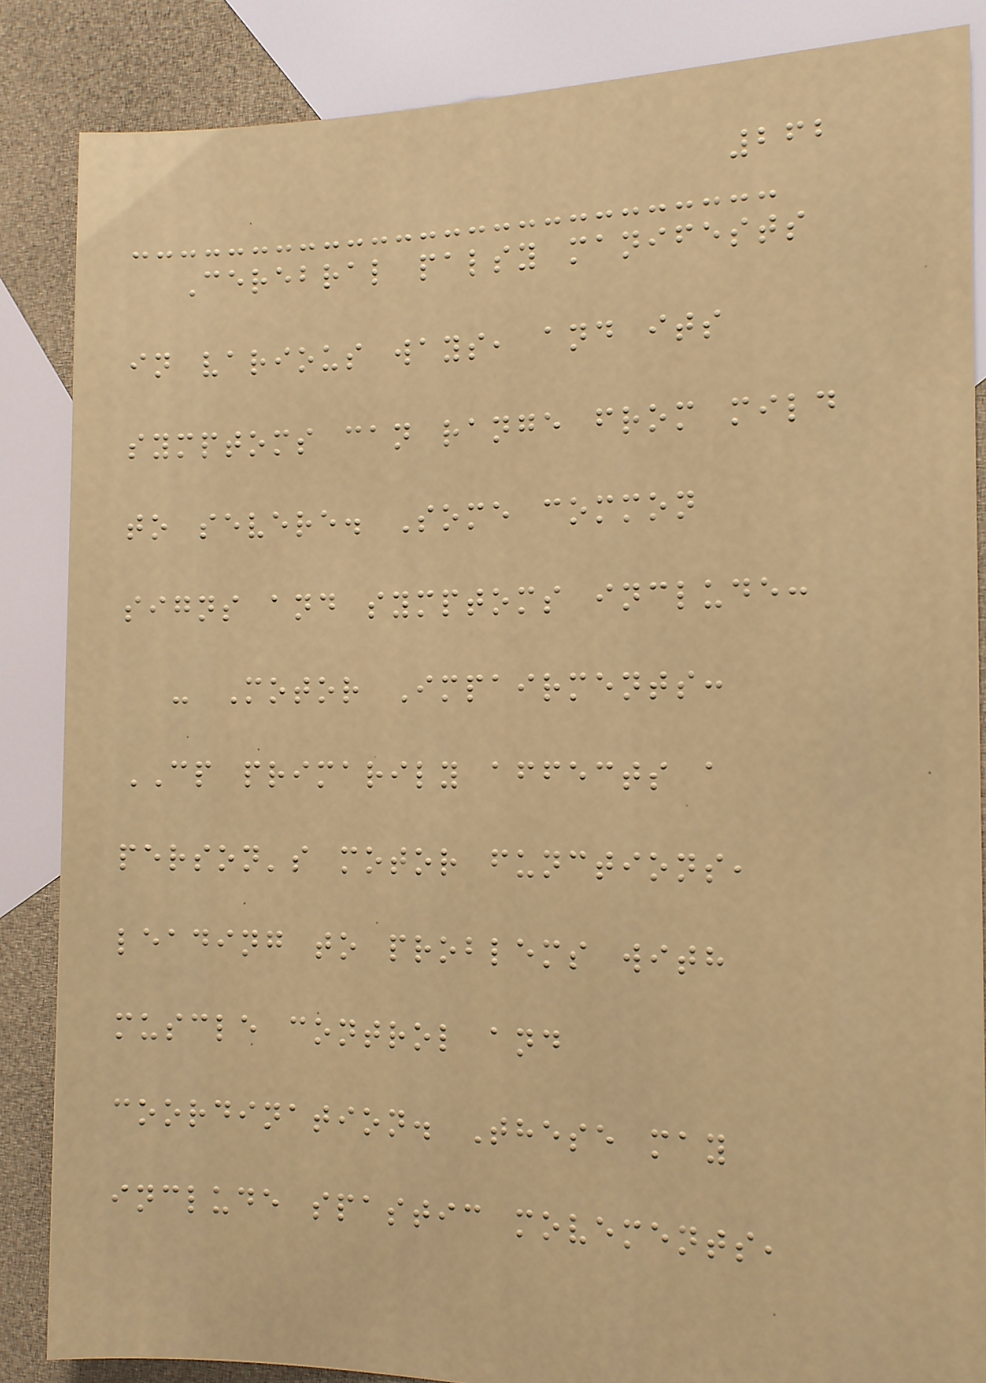262
Cerebral palsy manifests
in various ways, and its
symptoms can range from mild
to severe. Some common
signs and symptoms include:
- Motor Impairments:
CP primarily affects a
person's motor functions,
leading to problems with
muscle control and
coordination. These may
include spastic movements,
